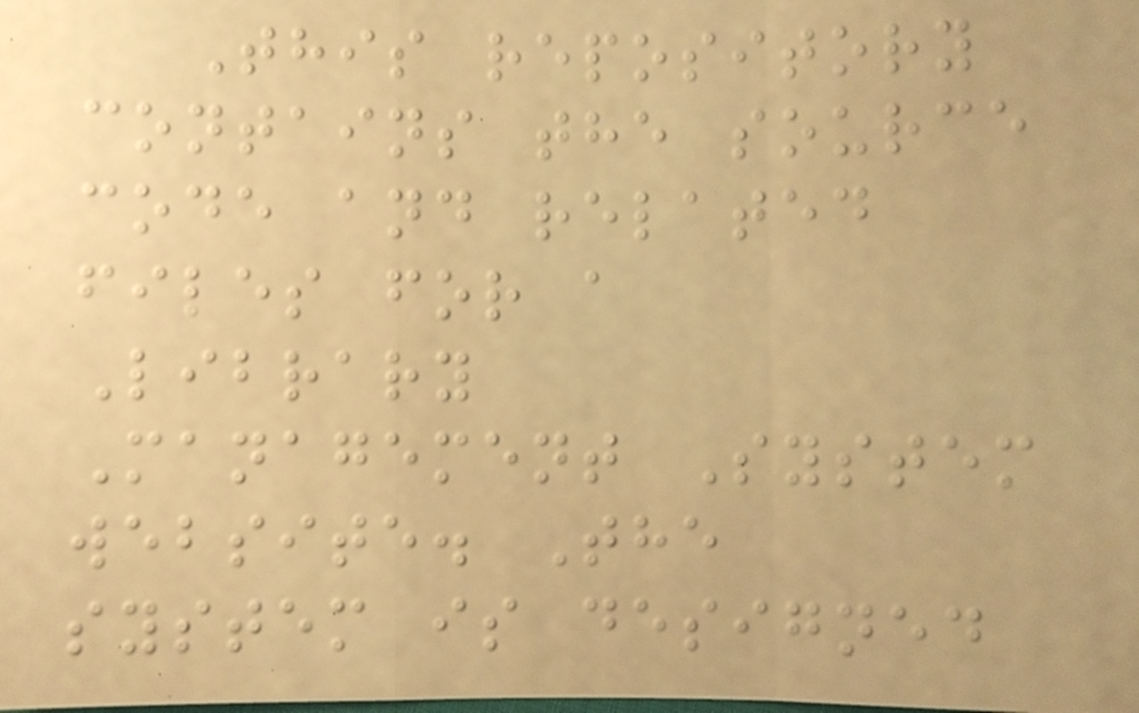This repository
contains the source
code and related
files for a
Library
Management System
website. The
system is designed
